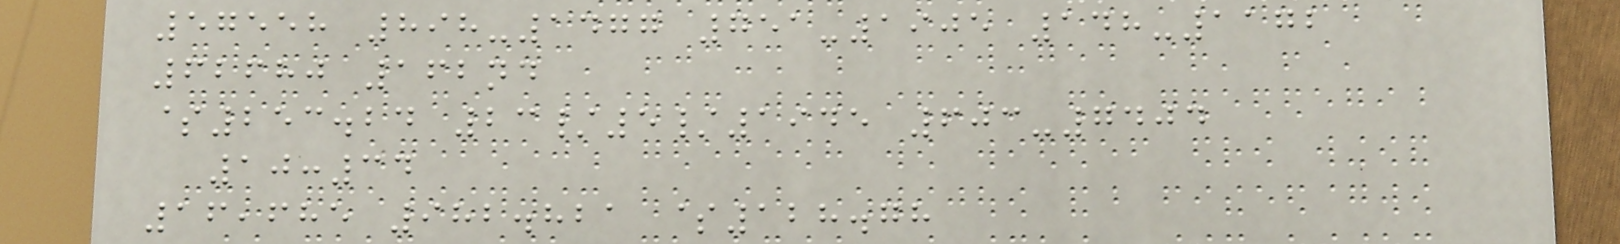57558 898-1477 751-1905 148-1172
62680 162nd
$253.24 23/5/1945 603-7404
10:34
16,685 982.821 $128.78
